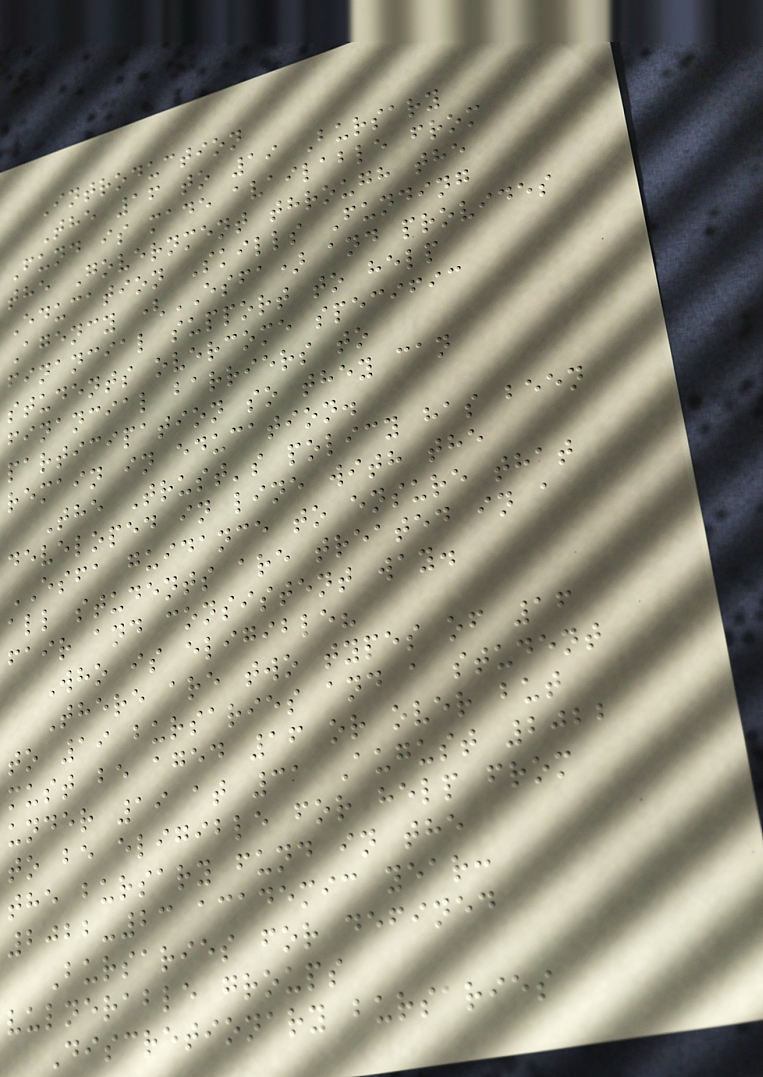Introduction
The 16 to 19 Bursary
Fund is made available from
the Government through the
Education Skills Funding
Agency (ESFA) and provides
financial support to help
students overcome specific
financial barriers to
participation so they can
remain in education.
The Trust's policy has been
developed in line with the
ESFA guidance to ensure that
all students are treated in a
fair and consistent way.
Who is eligible?
There are two types of 16
to 19 bursaries and a student
must be aged 16 or over but
under 19 at 31 August 2022
to be eligible for help from
the bursary fund in the
2022-23 academic year:
Bursaries for defined
vulnerable groups
Discretionary bursaries
